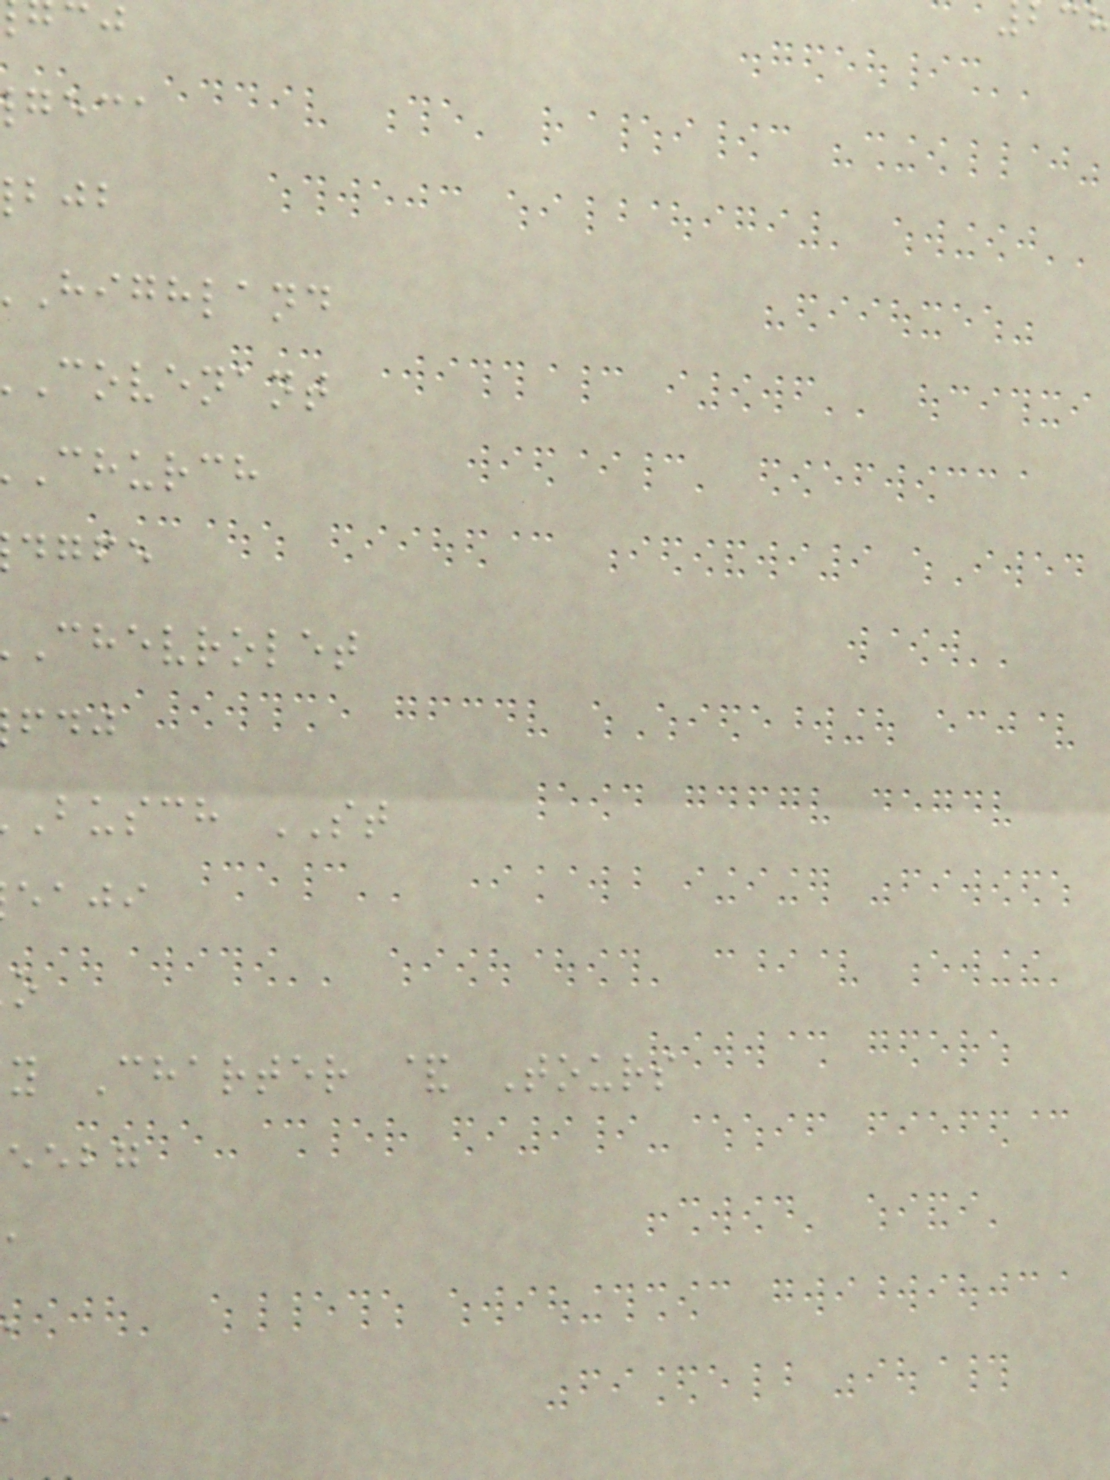geca
highland
covenant
church
dgfe
chevrolet
busch ST
eaji
y Charter & Tours
eebg
